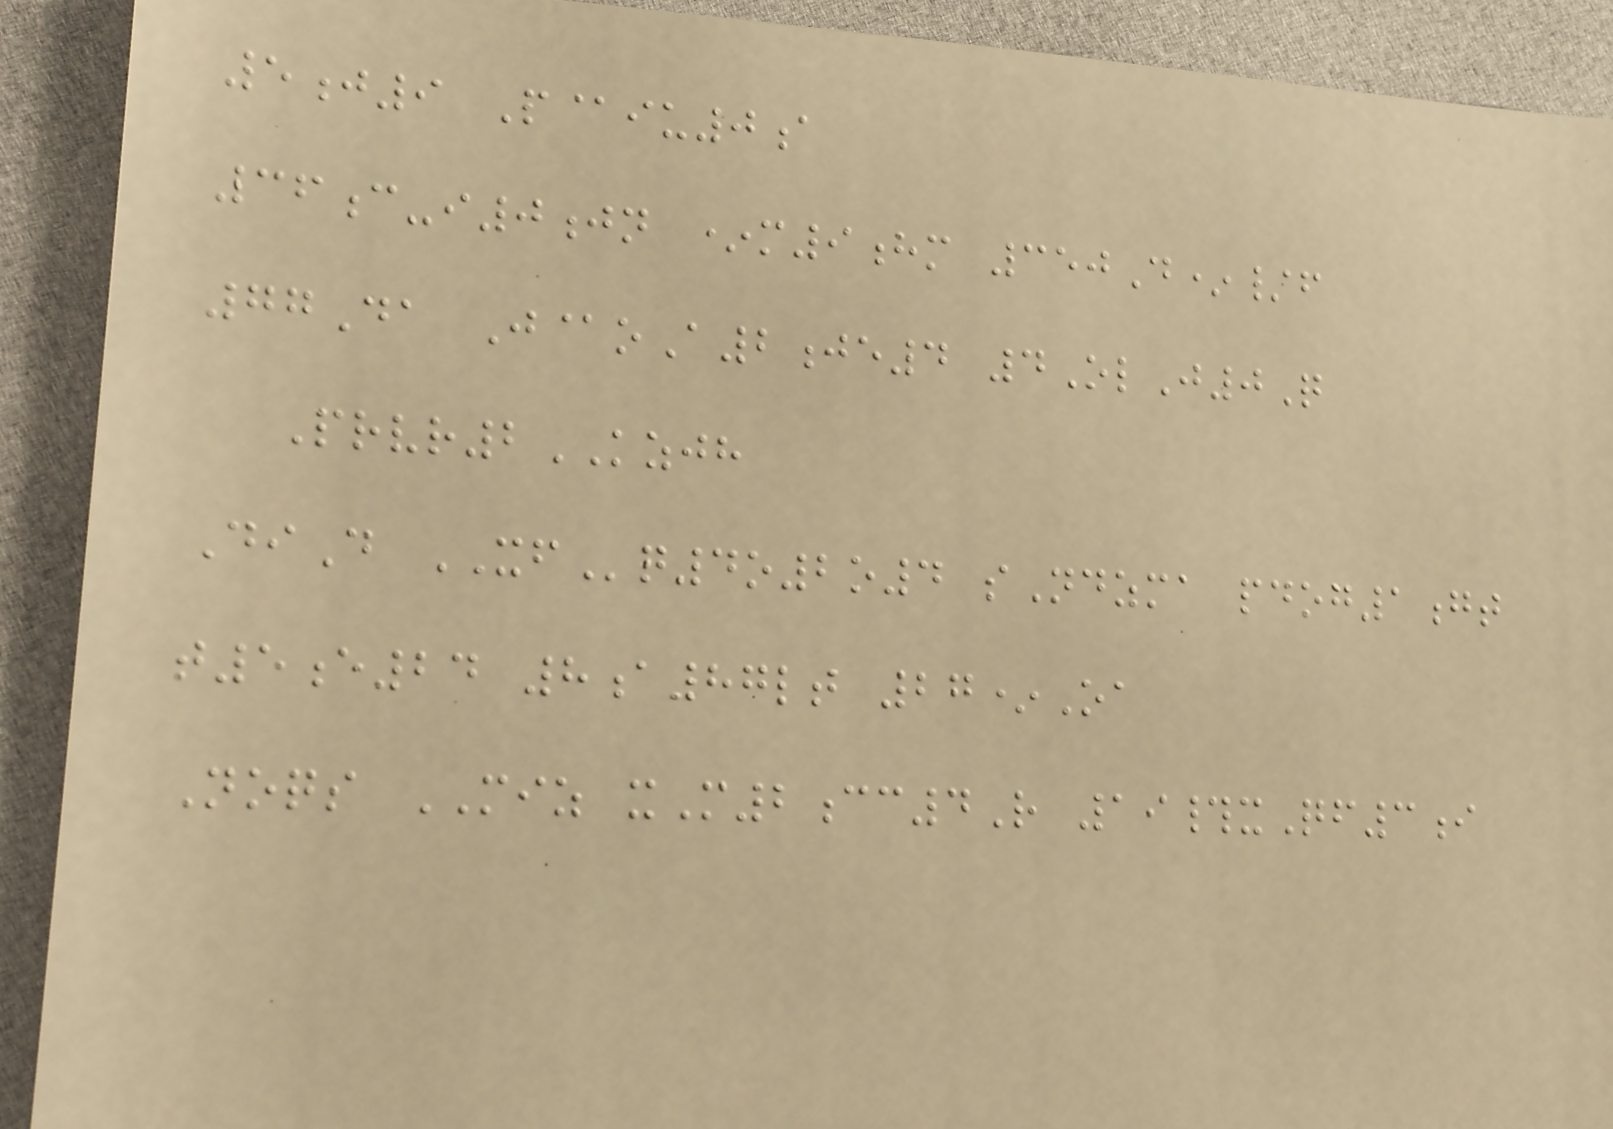5j9 P@iu0a
36c-i0jn *m9hm 350D*/f
77Da J@oA2je4 4OlJ0Q
Prvr2KZJH
DiD XFq4o2o4 sNdzma pdog1gt
t5e24 8a87lt 27*Oa
Noqs MIZ xM2cc4R 19#xQf3i
